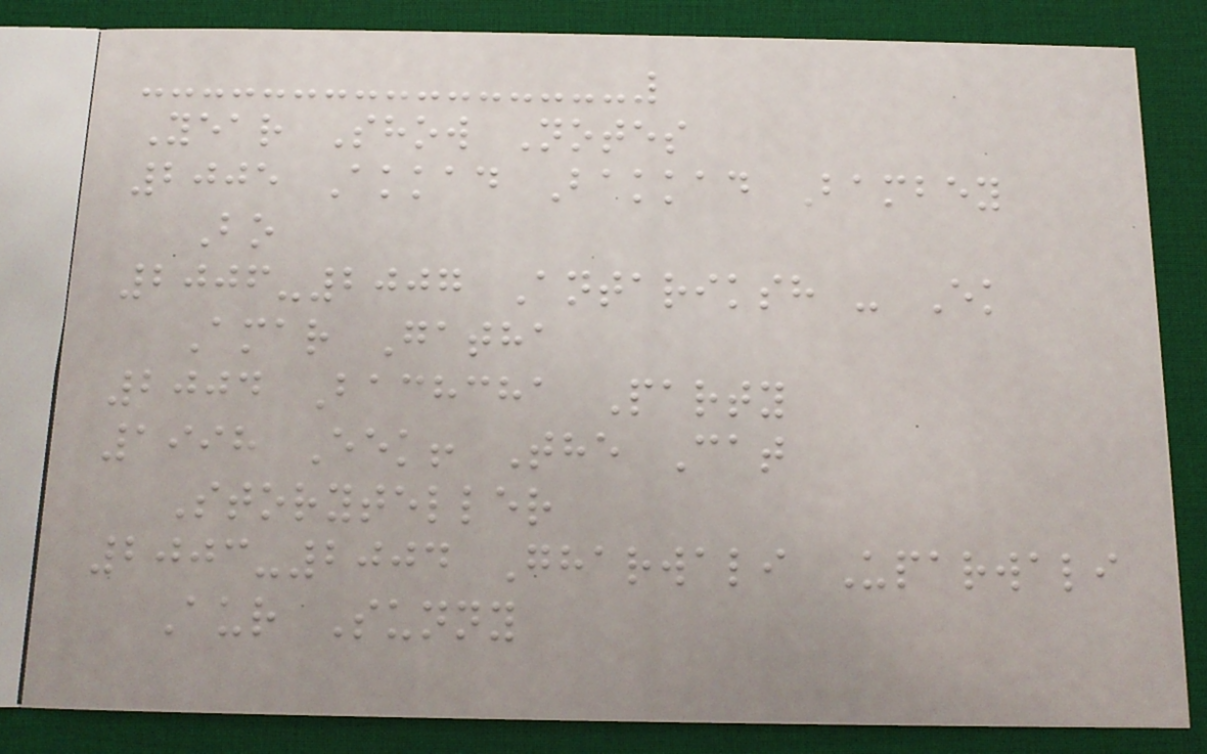Year Show Notes
2005 Akkad Bakkad Bambey
Bo
2006-2007 Antariksh - Ek
Amar Gatha
2004 Bachcha Party
1998 Eek! The Cat
Storyteller
2003-2004 Gharwali Uparwali
Aur Sunny
